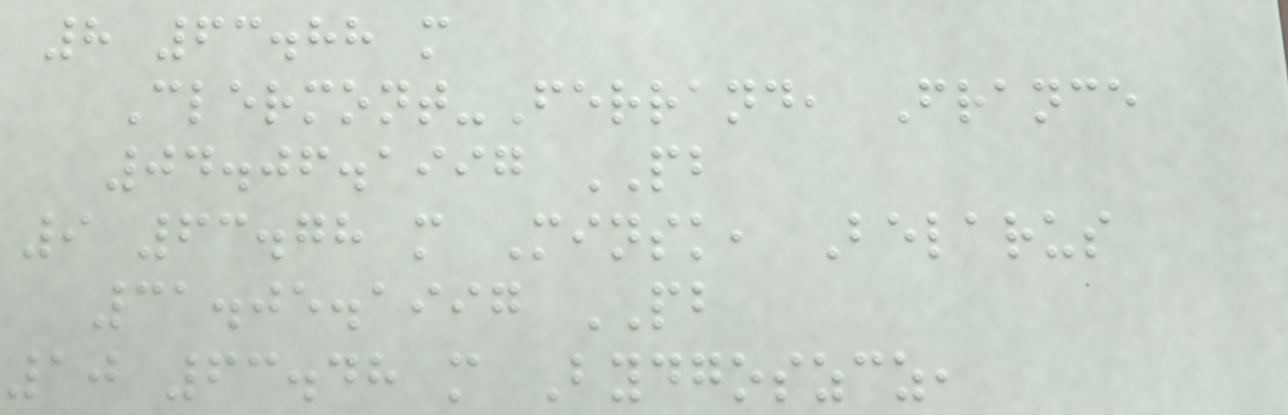8 63.88 m
Clermont-Ferrand, France
04.06.1997 PB
9 63.78 m Minsk, Belarus
31.05.1997 PB
10 63.48 m Bydgoszcz,
